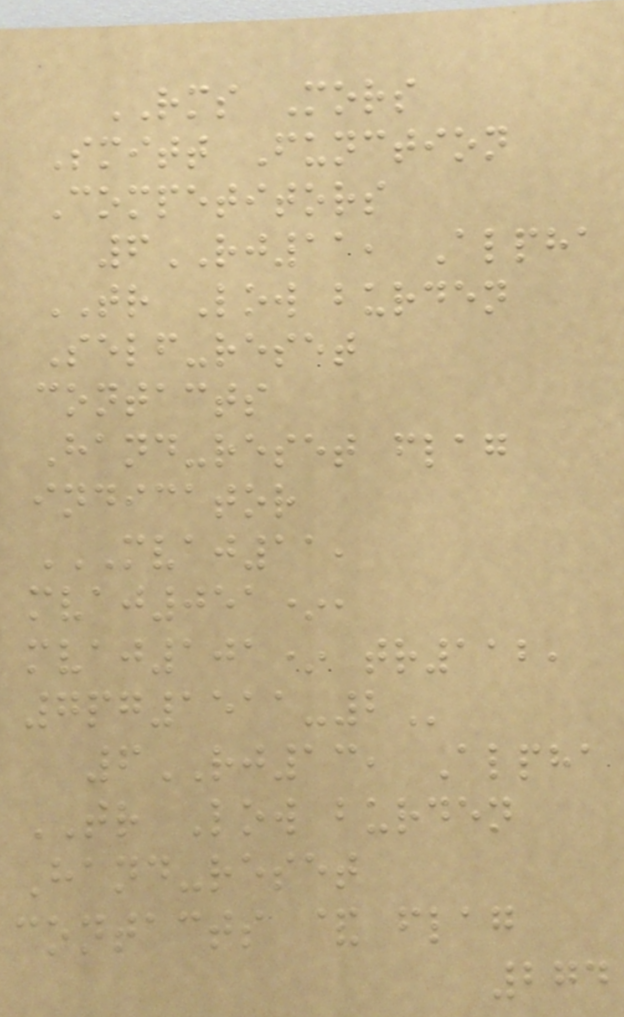RMS Mors
Smitt Function
Competitors
6RJ11, Alpha
TR Low burden
Self-reset
contacts
Hand-reset flag
indicator
MVAJ11,
MVAJ051*,
MVAJ101* TR112,
7PG1511-2
6RJ13, Alpha
TR Low burden
Hand-reset
contacts & flag
274
